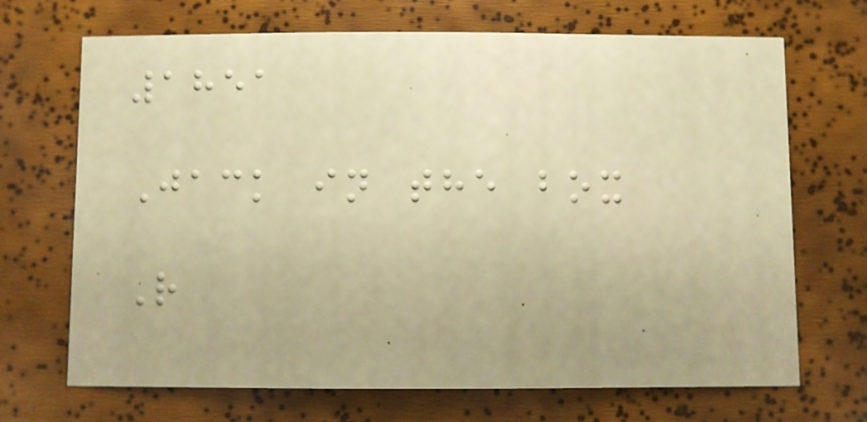1851
Jack in the box
R
